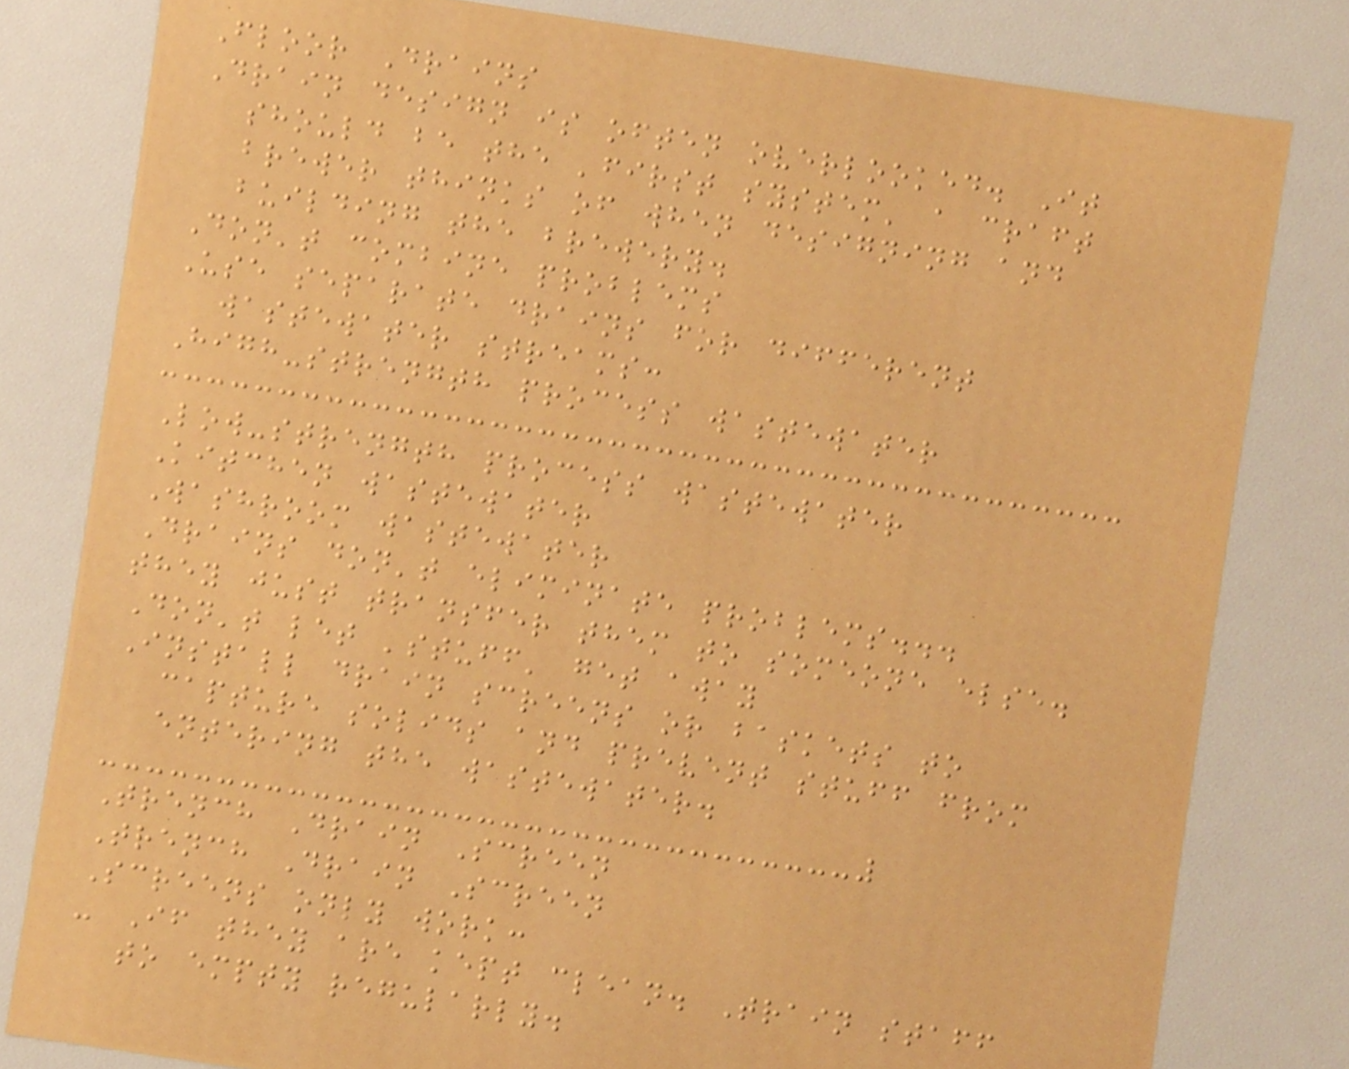Floor Drains
Drain design is often overlooked. It
should be the 'first system' a craft
brewer thinks of when designing and
building the brewery.
Don't combine problems
Use separate drains for different
wastewater streams:
High-strength process wastewater
Low-strength process wastewater
Kitchen wastewater
Washroom wastewater
Drains don't eliminate problems...
they just transfer them to someone else.
Don't let 'stuff' get away
Install drain screens or baskets to
capture solids and prevent stuff from
entering the wastewater.
Trench Drain Screen
Trench Drain Screen
Screens only work:
- If they are kept clean. Train staff
to empty regularly.
